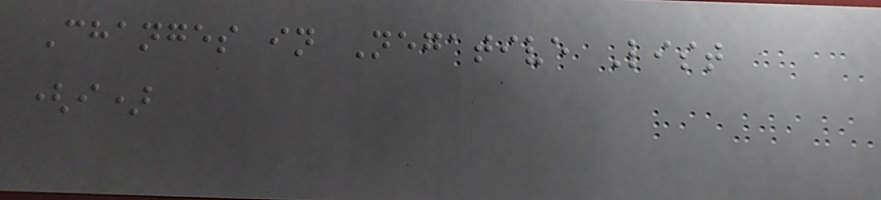Changes in Negative List
(i)
